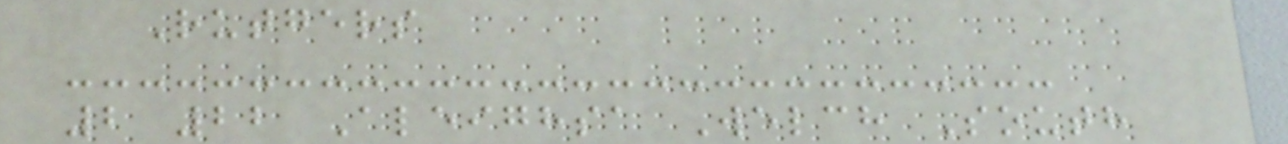Rutgers
2 22 Aleighsa Welch South
